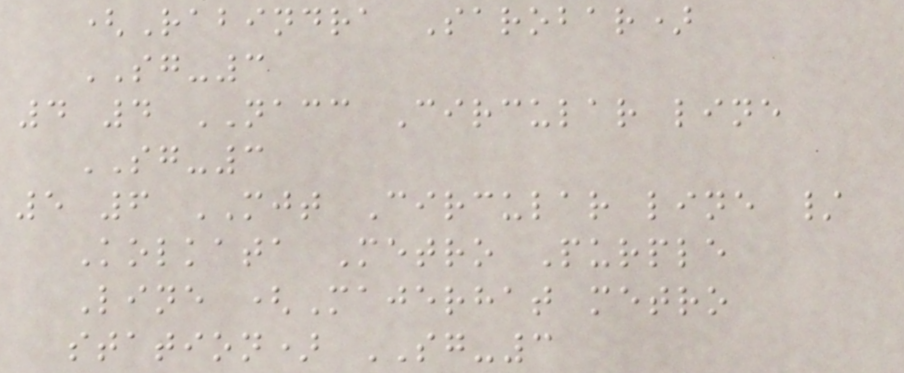(Rabindra Sarobar)
SG-3
4 4 NACC Circular line
SG-3
5 6 MJT Circular line /
Kolkata Metro Purple
Line (Majerhat metro
station) SG-3
